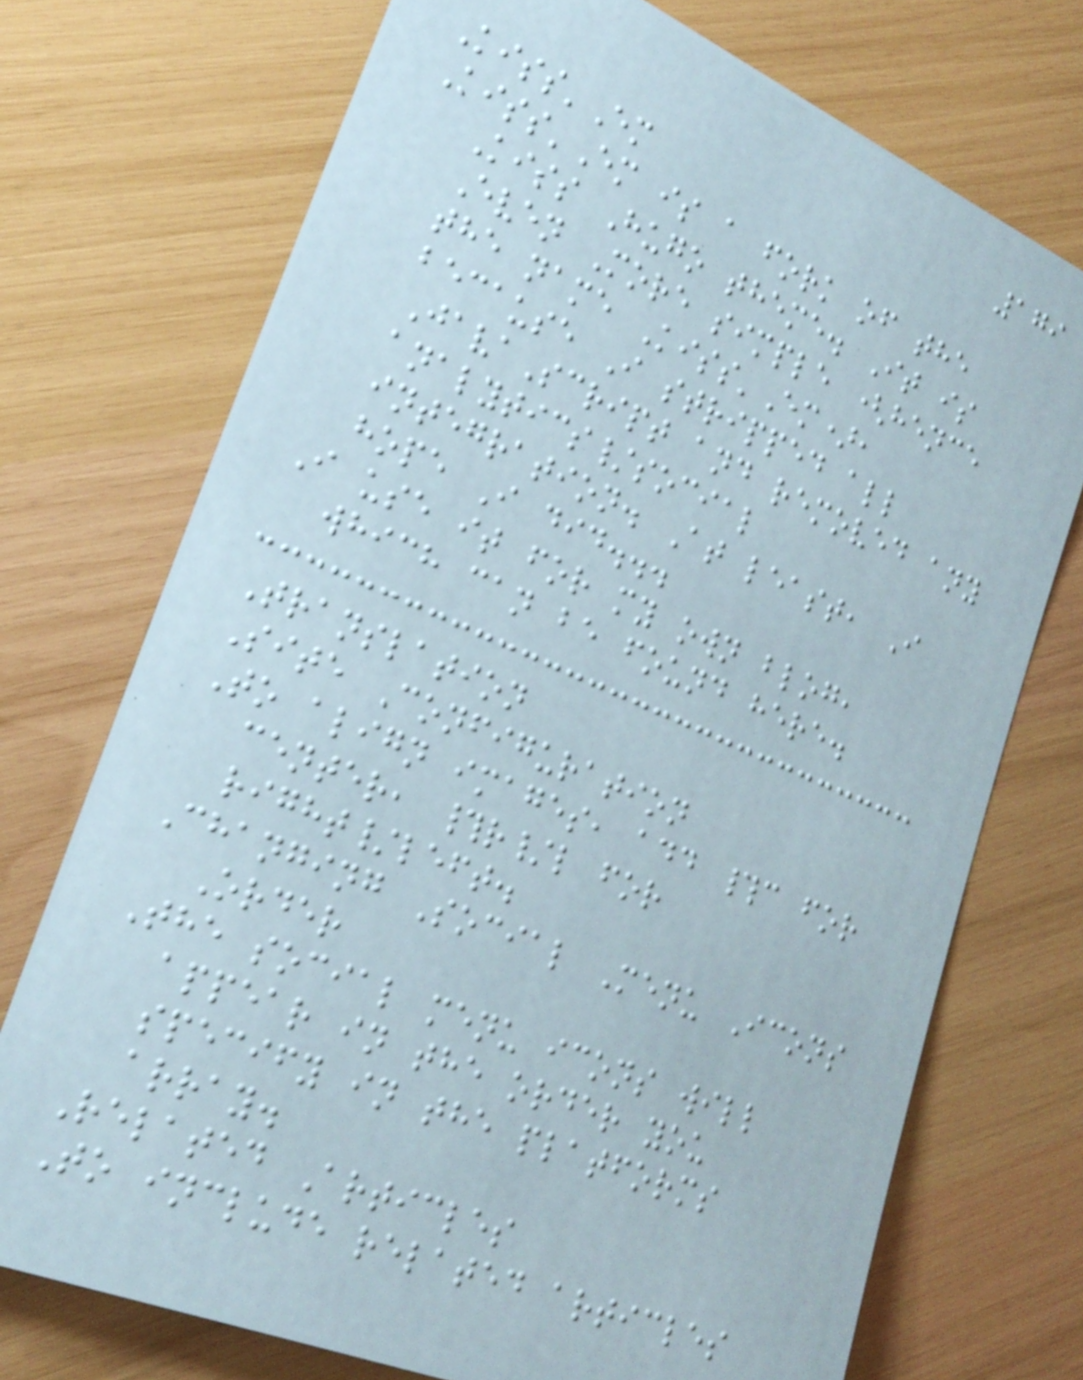179
Kiss'Em
Kiss'Em is a fork of the
Kiss Hugo theme. It is
Even More simple (hence
the name Kiss'Em),
because I stripped all
JavaScript and removed any
analytics/social
integration. At least, I
hope I did...
I use it for my own blog,
which can be found here.
Translation
Site Configuration
To align images, add #c for
center, #r/l for
right/left.
Changing Social Menu Icons
Order
The social menu icons will
appear in the order you
specify in the platforms
array.
Related Articles
To include related articles
